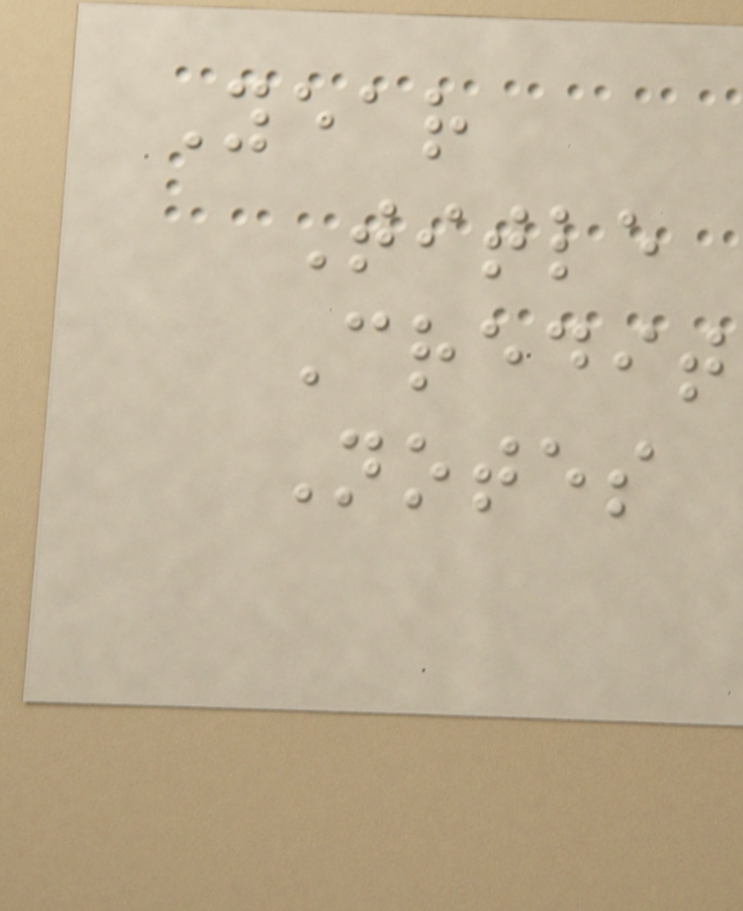Year
Title
Credit
Notes
